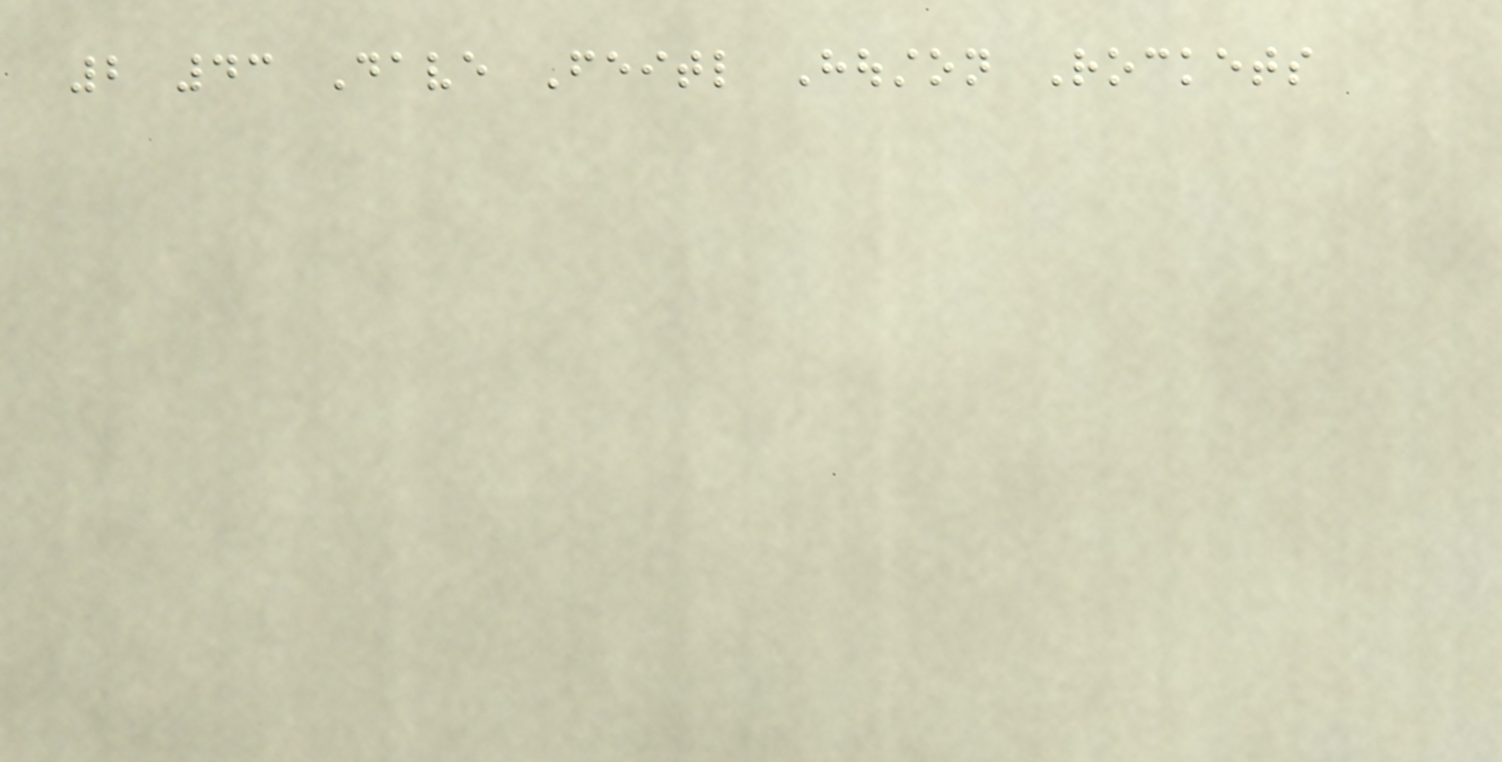2 43 Dave Feitl Houston Rockets
